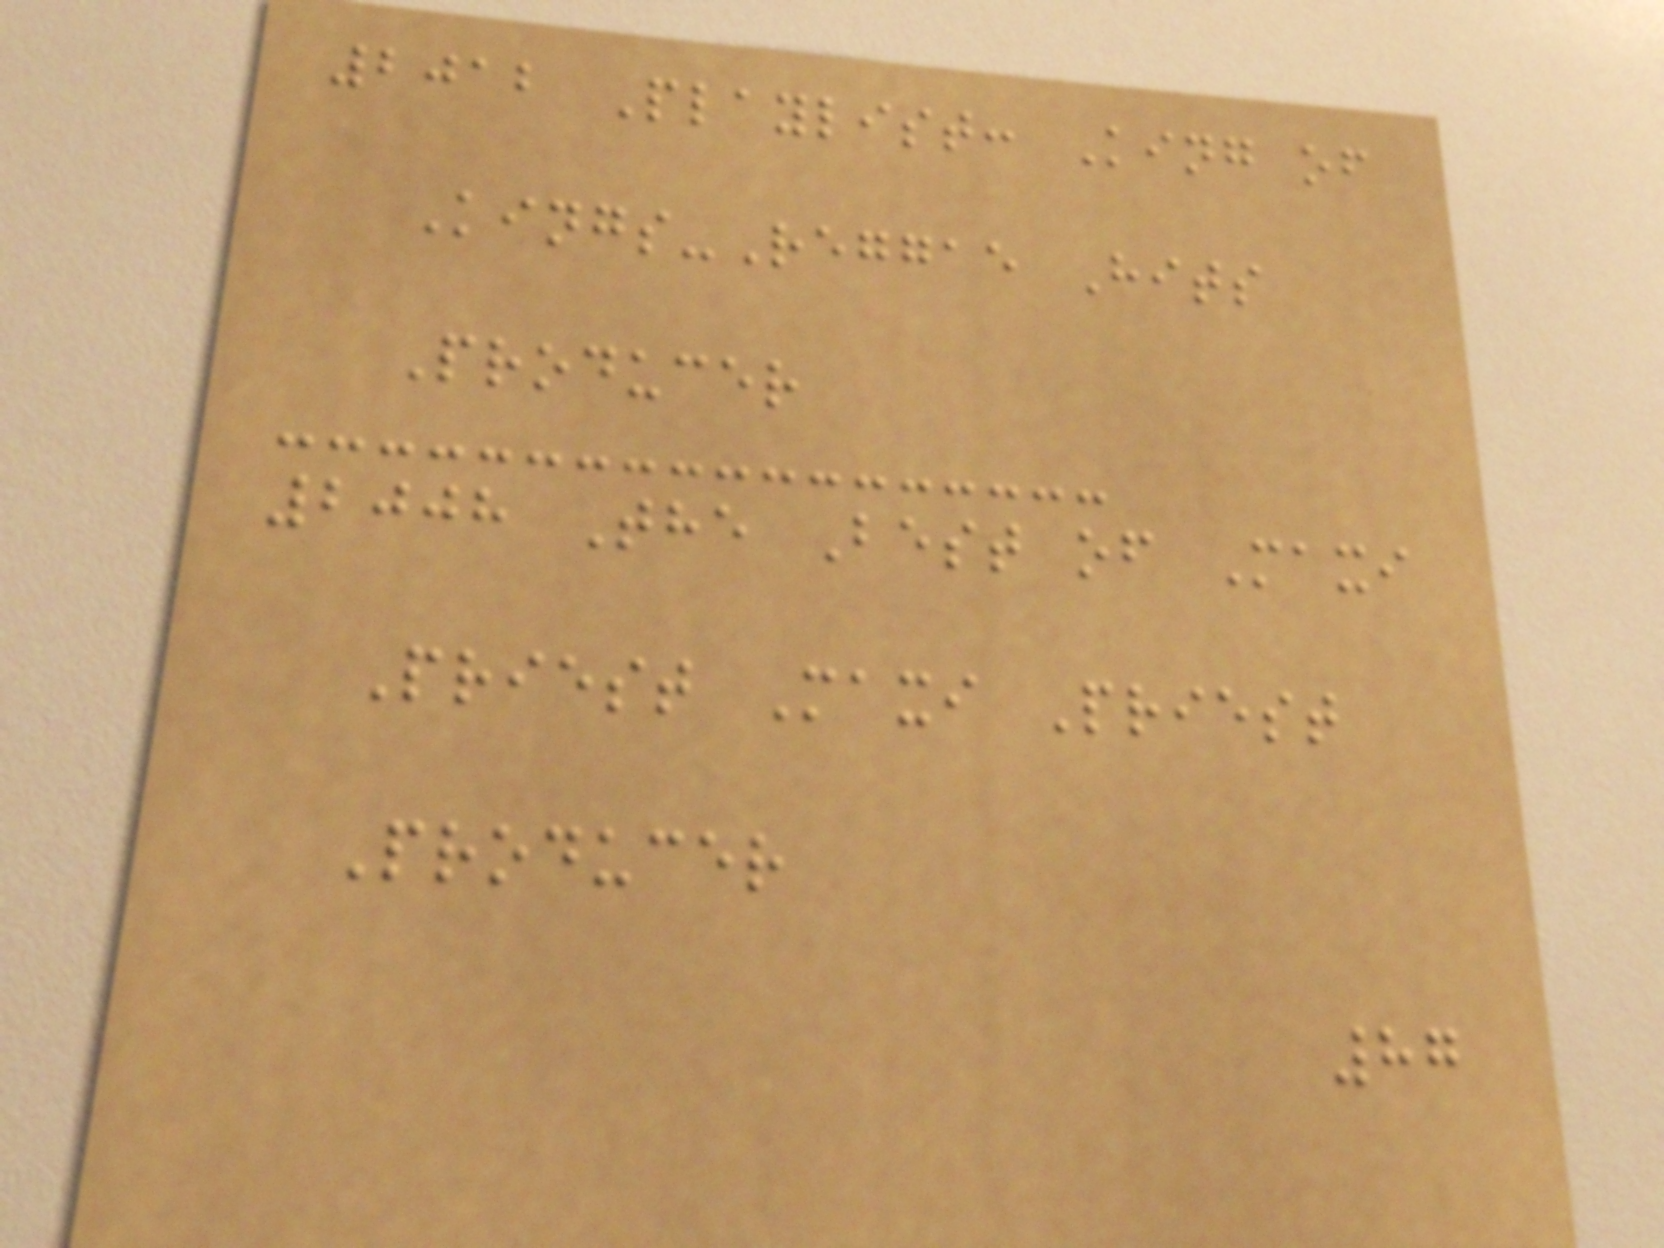2012 Playlist: King of
Kings-Reggae Hits
Producer
2008 The Best of Maxi
Priest Maxi Priest
Producer
87
